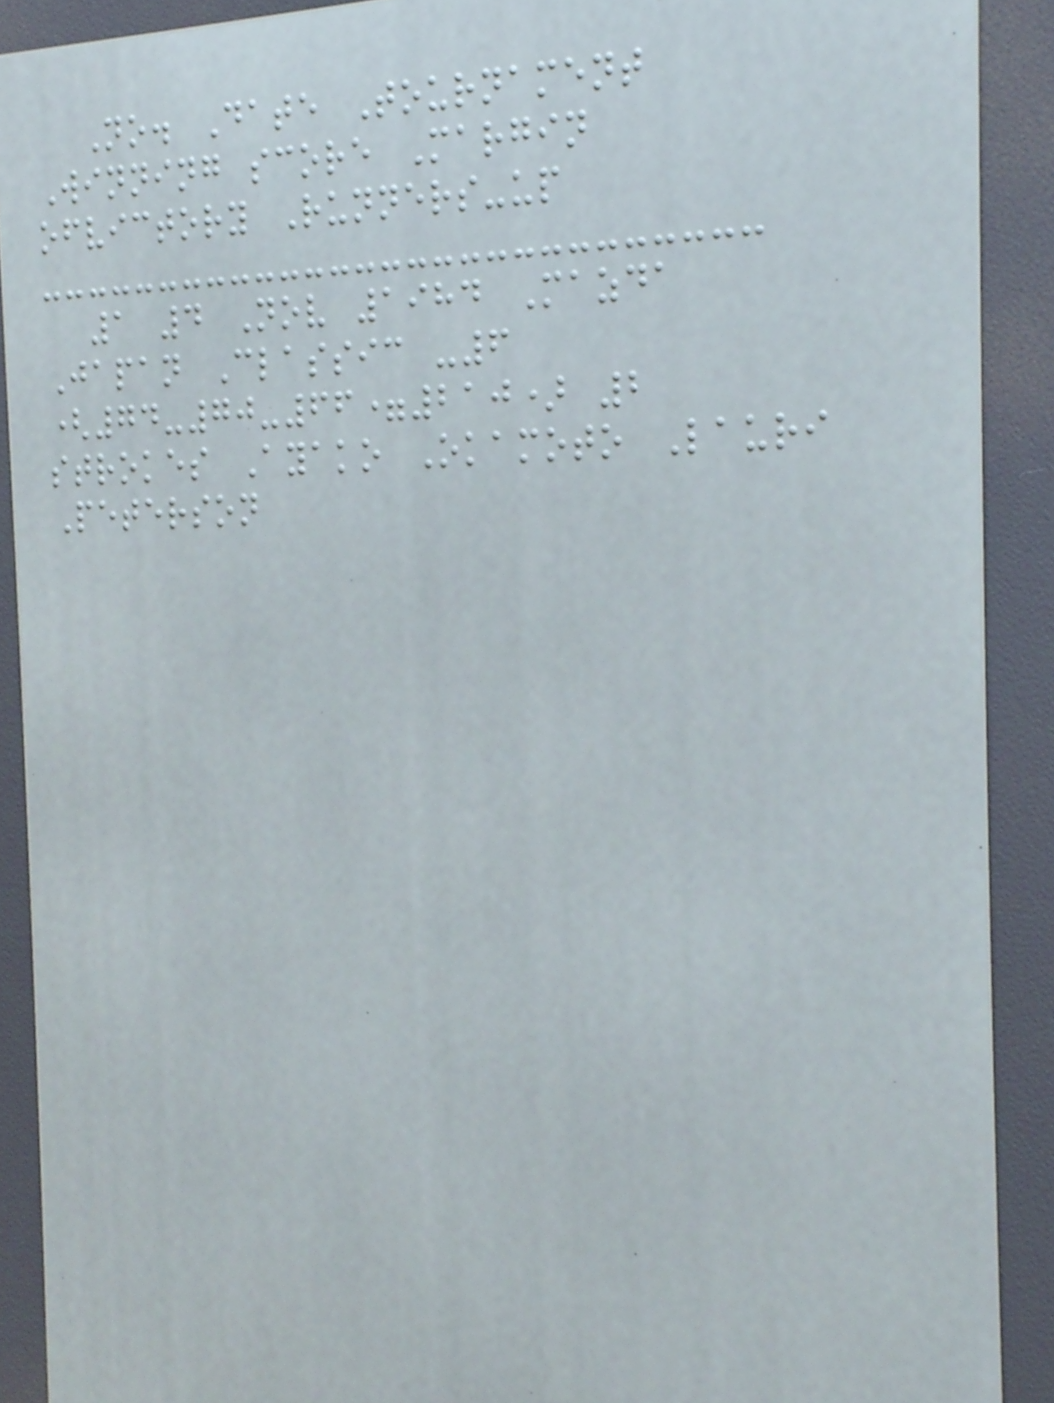No. Date Tournament
Winning score Margin
ofvictory Runners-up
1 4 Nov 1984 Mazda
Japan Classic -6
(74-70-66=210) 2
strokes Ayako Okamoto Lauri
Peterson
